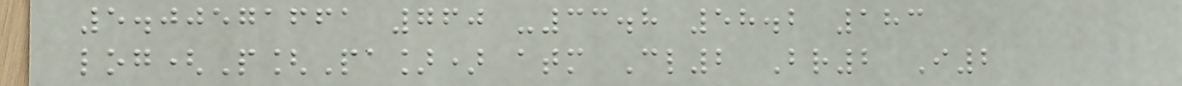5.00571661 760 -33.8 58.2 183
log(P[Pa]) atm Cl2 Br2 I2
